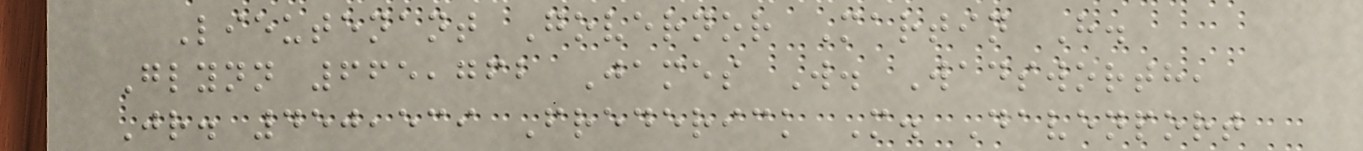Lieutenant Governor Martin H.
Glynn 665,762 James W. Wadsworth,
Jr. 450,539 Frederick M. Davenport
